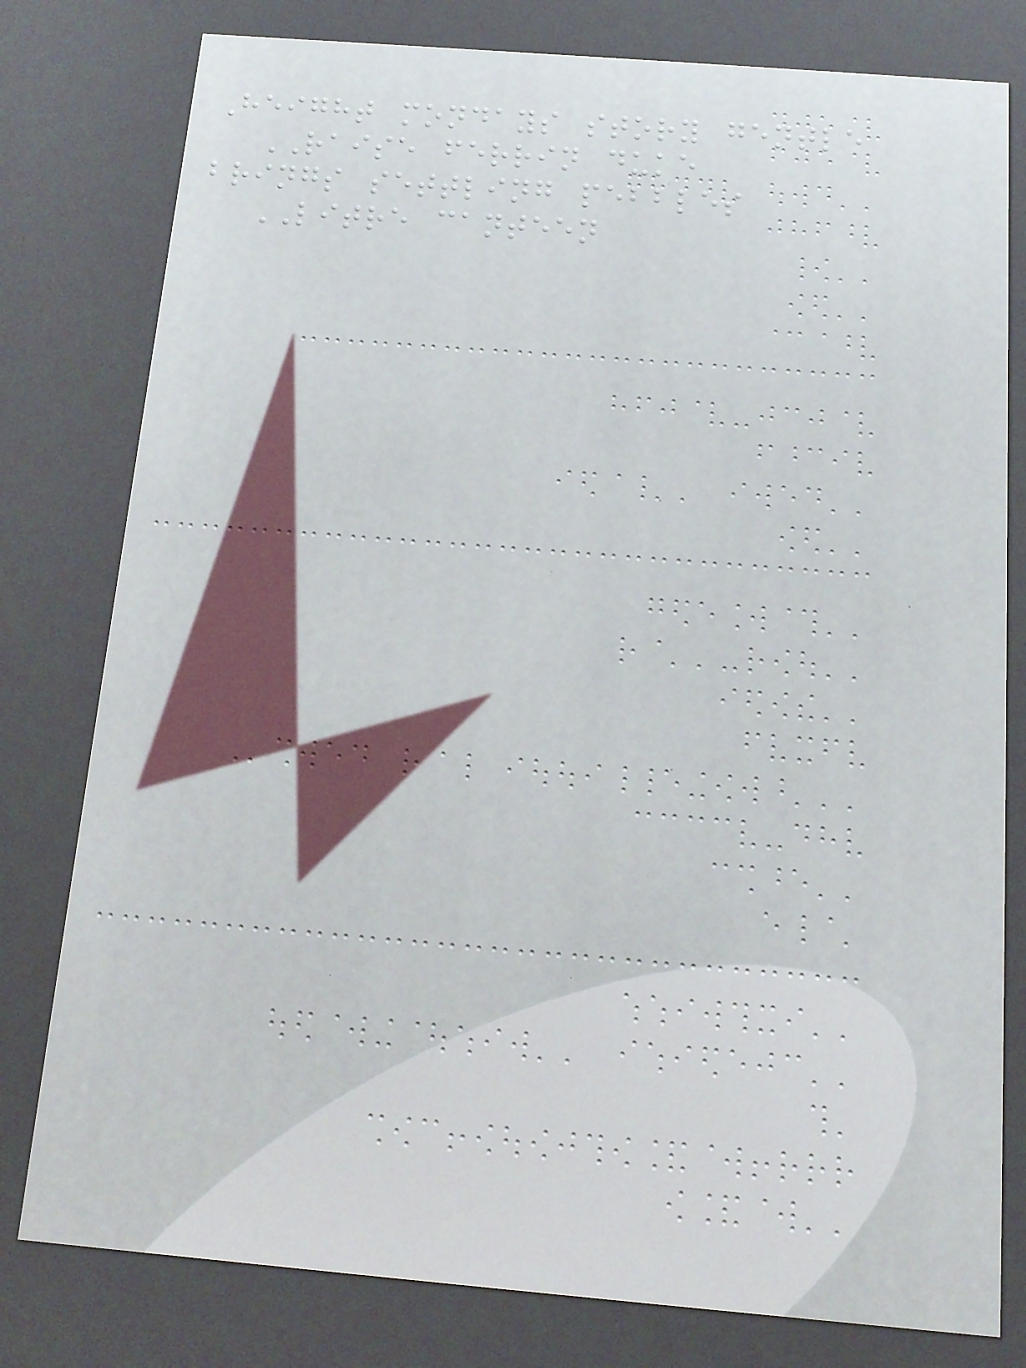Height mondays story gentle
RAISE ferrin duke
brings settling pebbles
LITRE canteen
